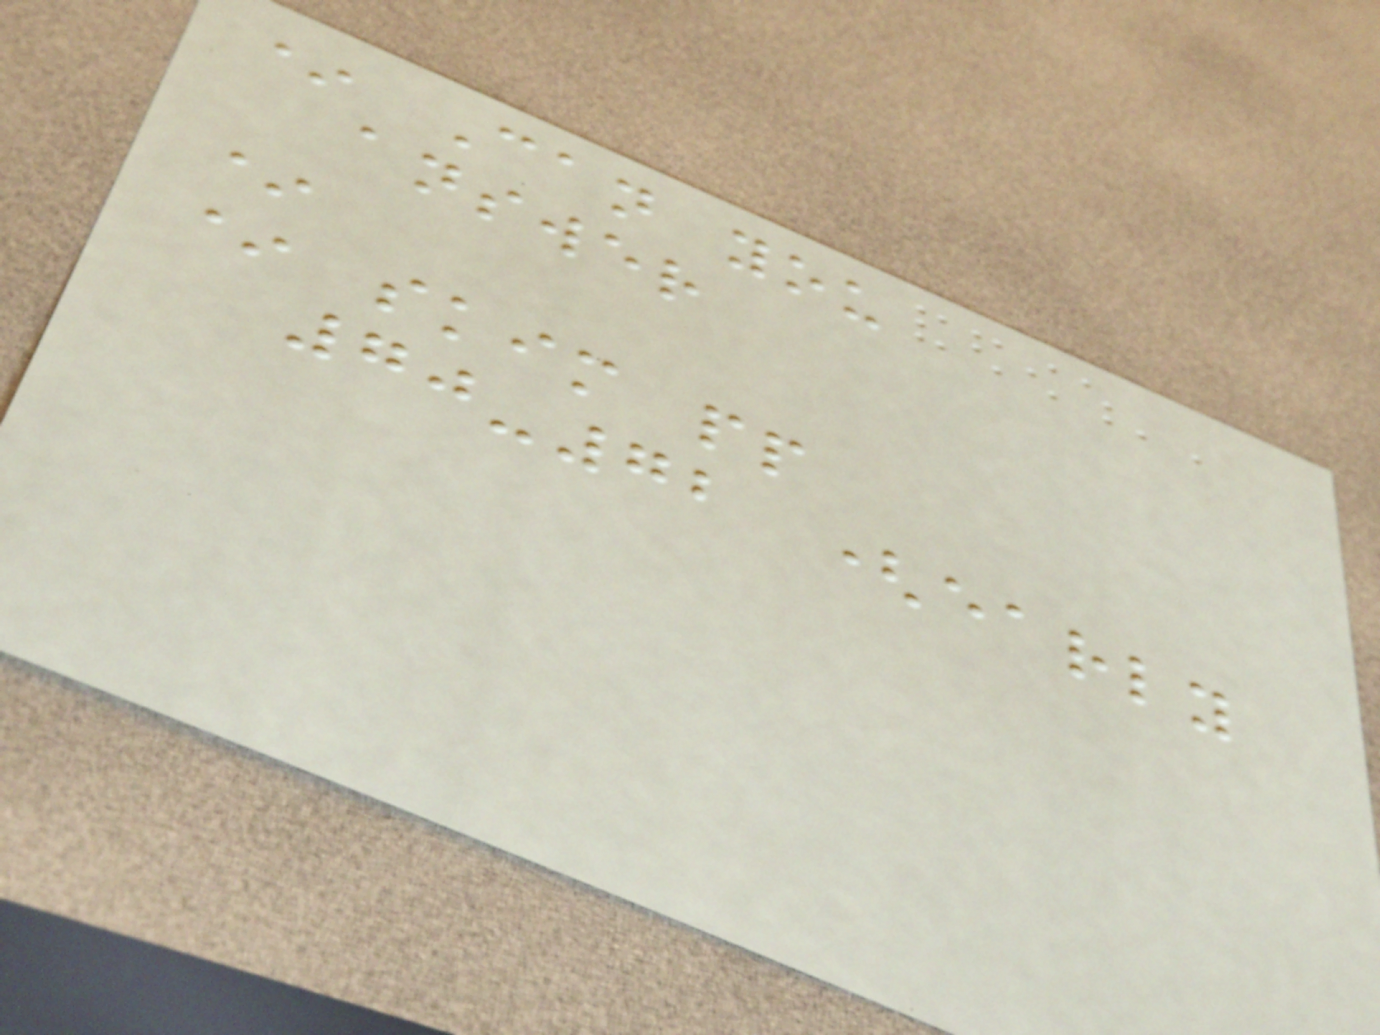* Can you
answer
*
* skim pp
70-72 (early
